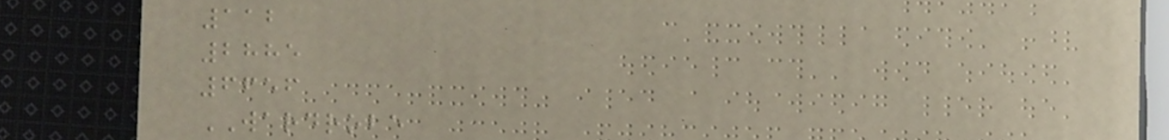112
2885
6656
WARDROBE
